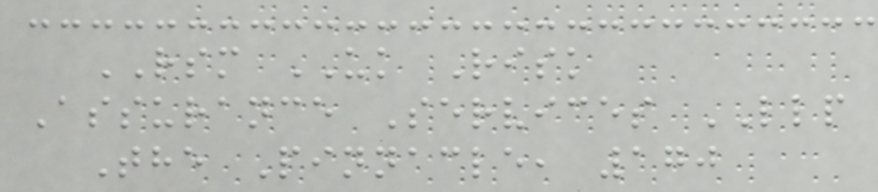RSM UK Risk
Assurance Services LLP
The Pinnacle, 170
